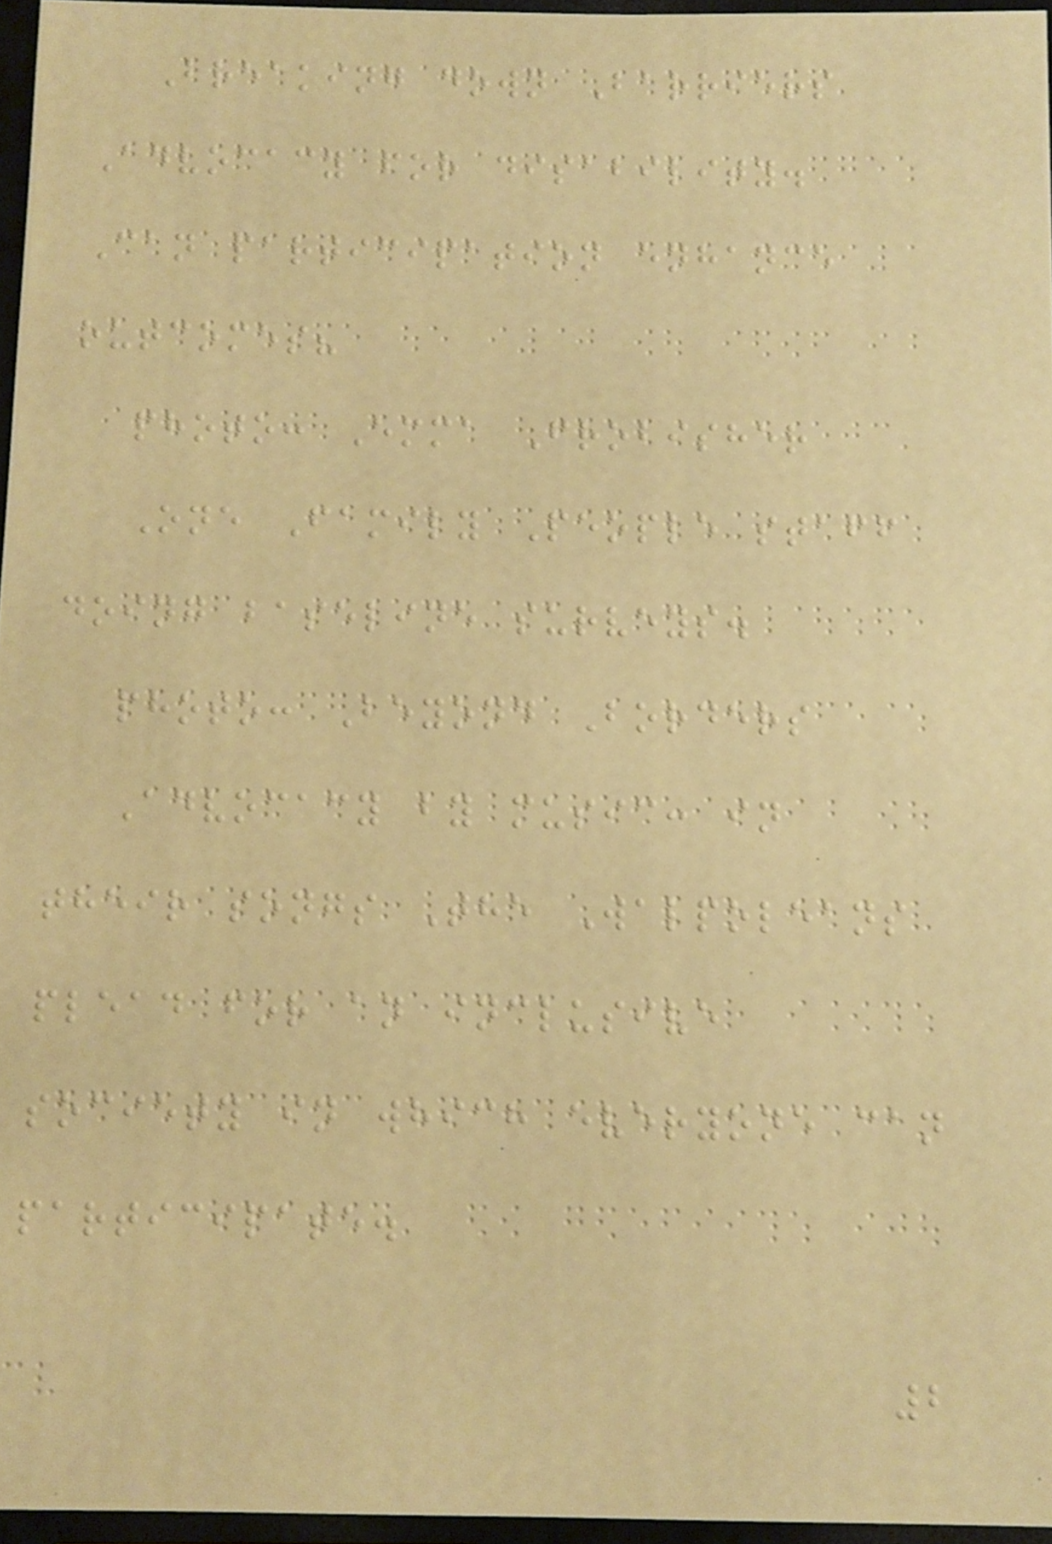Breaking down Barriers
Advocacy for disability.
Can participation enhance
outcomes?
photo: Emma Frobisher
One Family People staff
doing baseline surveys.
photo: Beyond Borders
Advocacy by music: in
their songs The Walpoleans
plead for an inclusive
society in which everyone can
participate.
2
